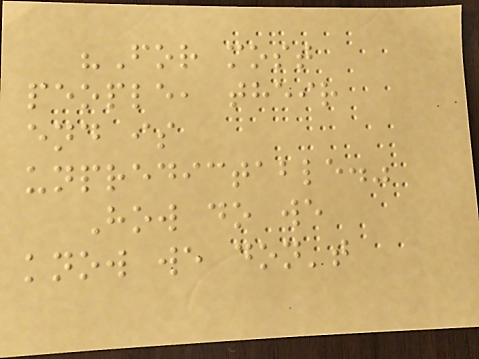"For most
people, their
end is
unpredictable."
How do we
know we don't
